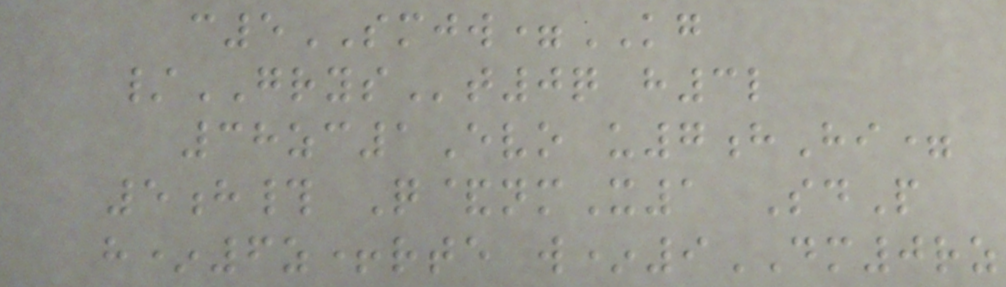c5SMJW=KG
/GRYSt0q h3l
38zc1Evo u7hHi=
5h# Q&nmX1 SdP
h*6z+rte w*9DM0rz
